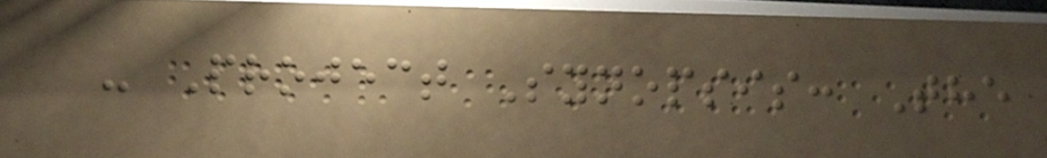- Project Synopsis: The
